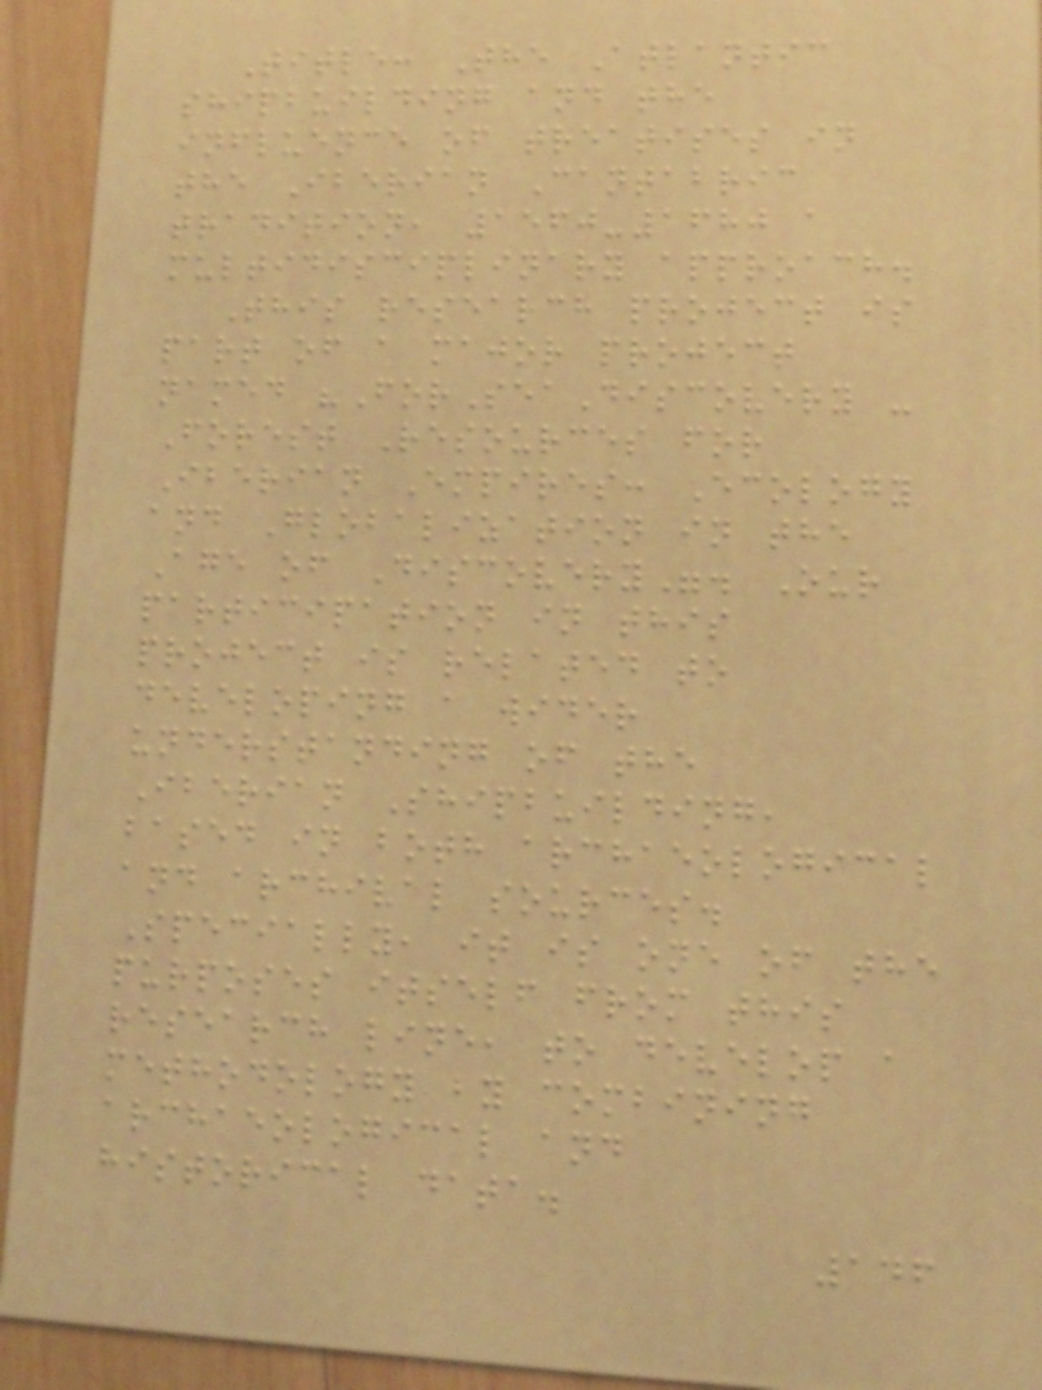Title: The Atlantic
shipbuilding and the
influence of treatises in
the Iberian Cantabric
tradition, 1560-1680 a
multidisciplinary approach.
This research project is
part of a major project
named "ForSeaDiscovery -
Forest Resources for
Iberian Empires: Ecology
and Globalization in the
Age of Discovery". Our
participation in this
project is related to
developing a wider
understanding of the
Iberian Shipbuilding,
based in both archaeological
and archival sources.
Specially, it is one of the
purposes itself from this
research line, to develop a
methodology by combining
archaeological and
historical data.
146
